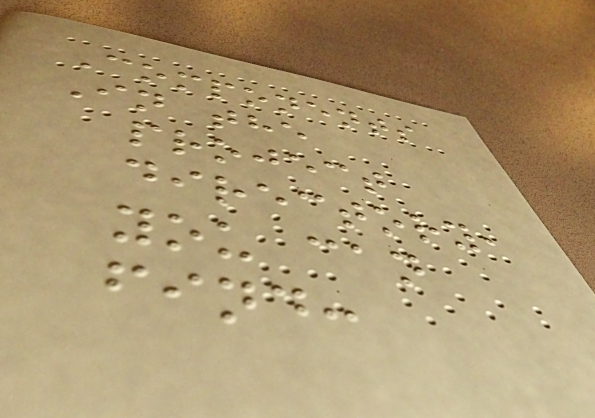Components
In the
project
directory,
you can
find:
